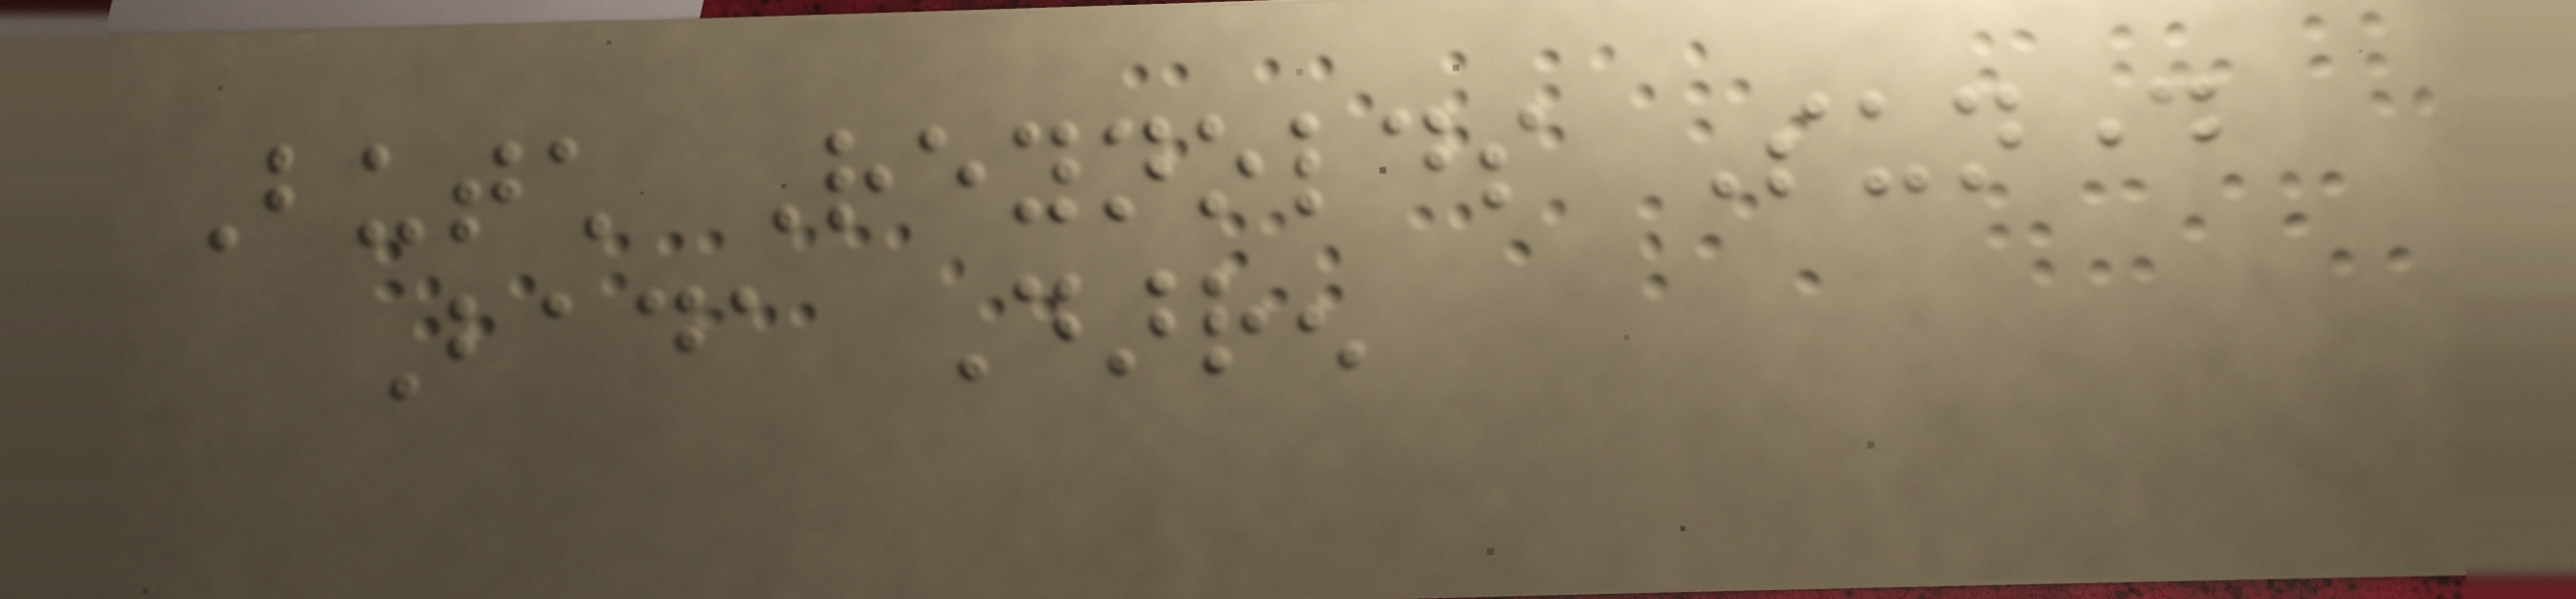Butch Reynolds Sunday
Bada Darren
